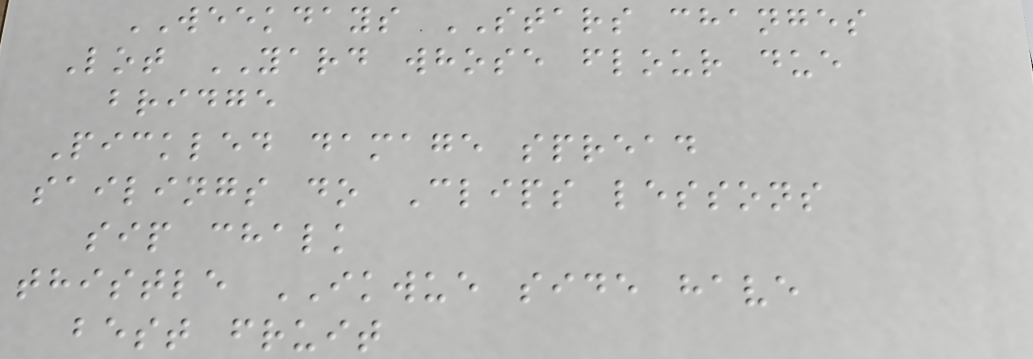WEEKDAYS STARS changes
Lot YARD whose flour due
bridge
Pickled damage spread
sailings do Clips lessons
sip chalk
thistle IKWUE side have
best fruit
